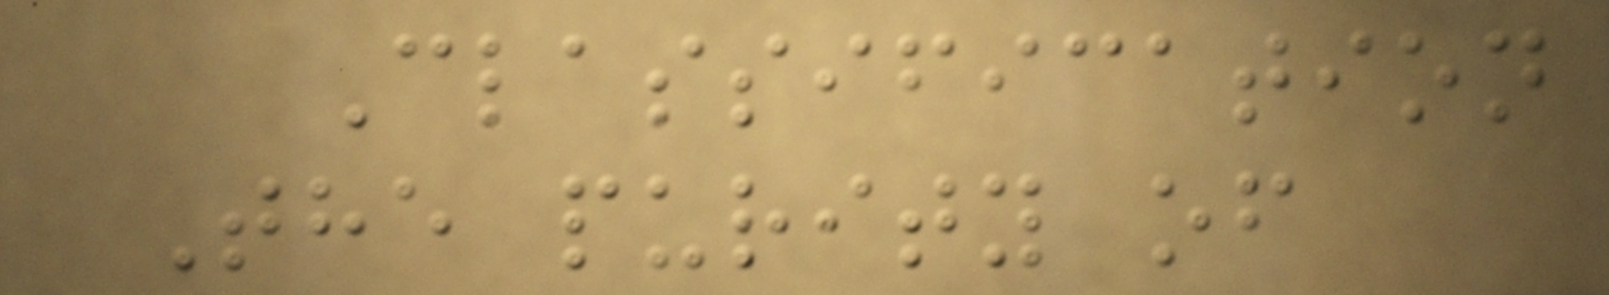Classification
The purity of
